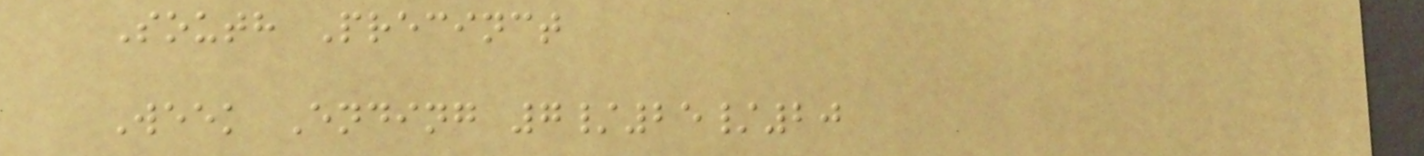South Precinct
Week Ending 7/25/20
